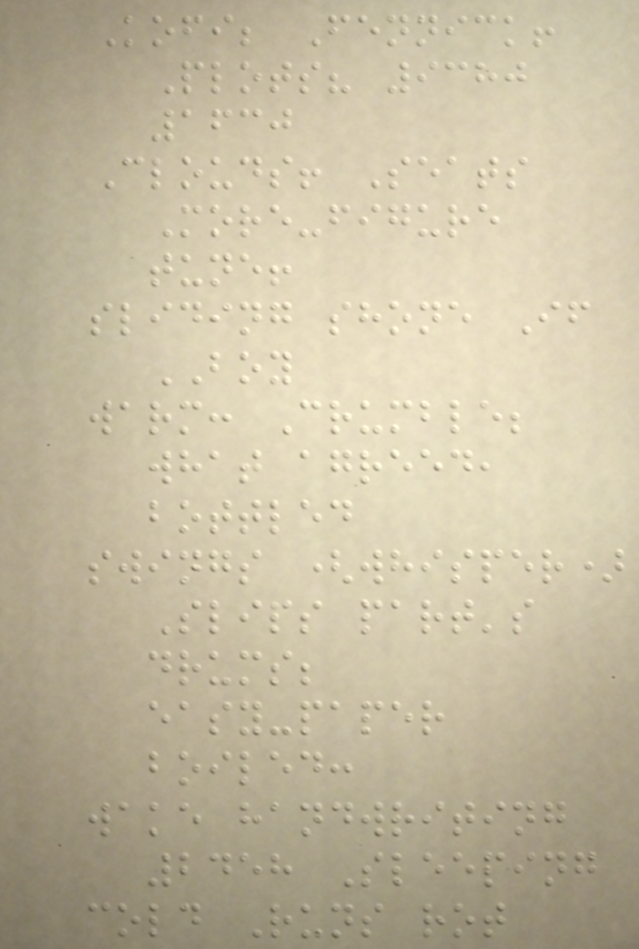Kofi; Fennick!
Plots? 9380
1630
Clouds! Seats
More-figure
tune!
sliding shone If
BOY
warm: Crumble;
what agreed,
bottled
swings (whisper)
Slips part's
drums;
easy-paper
boiled:
wake handwriting
2458 Sleeping
cold Runs rot
